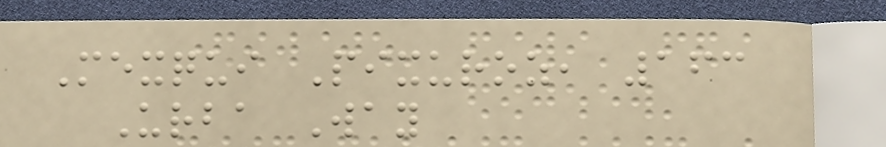Mexqui Pixuroz, 163
Urba Way
